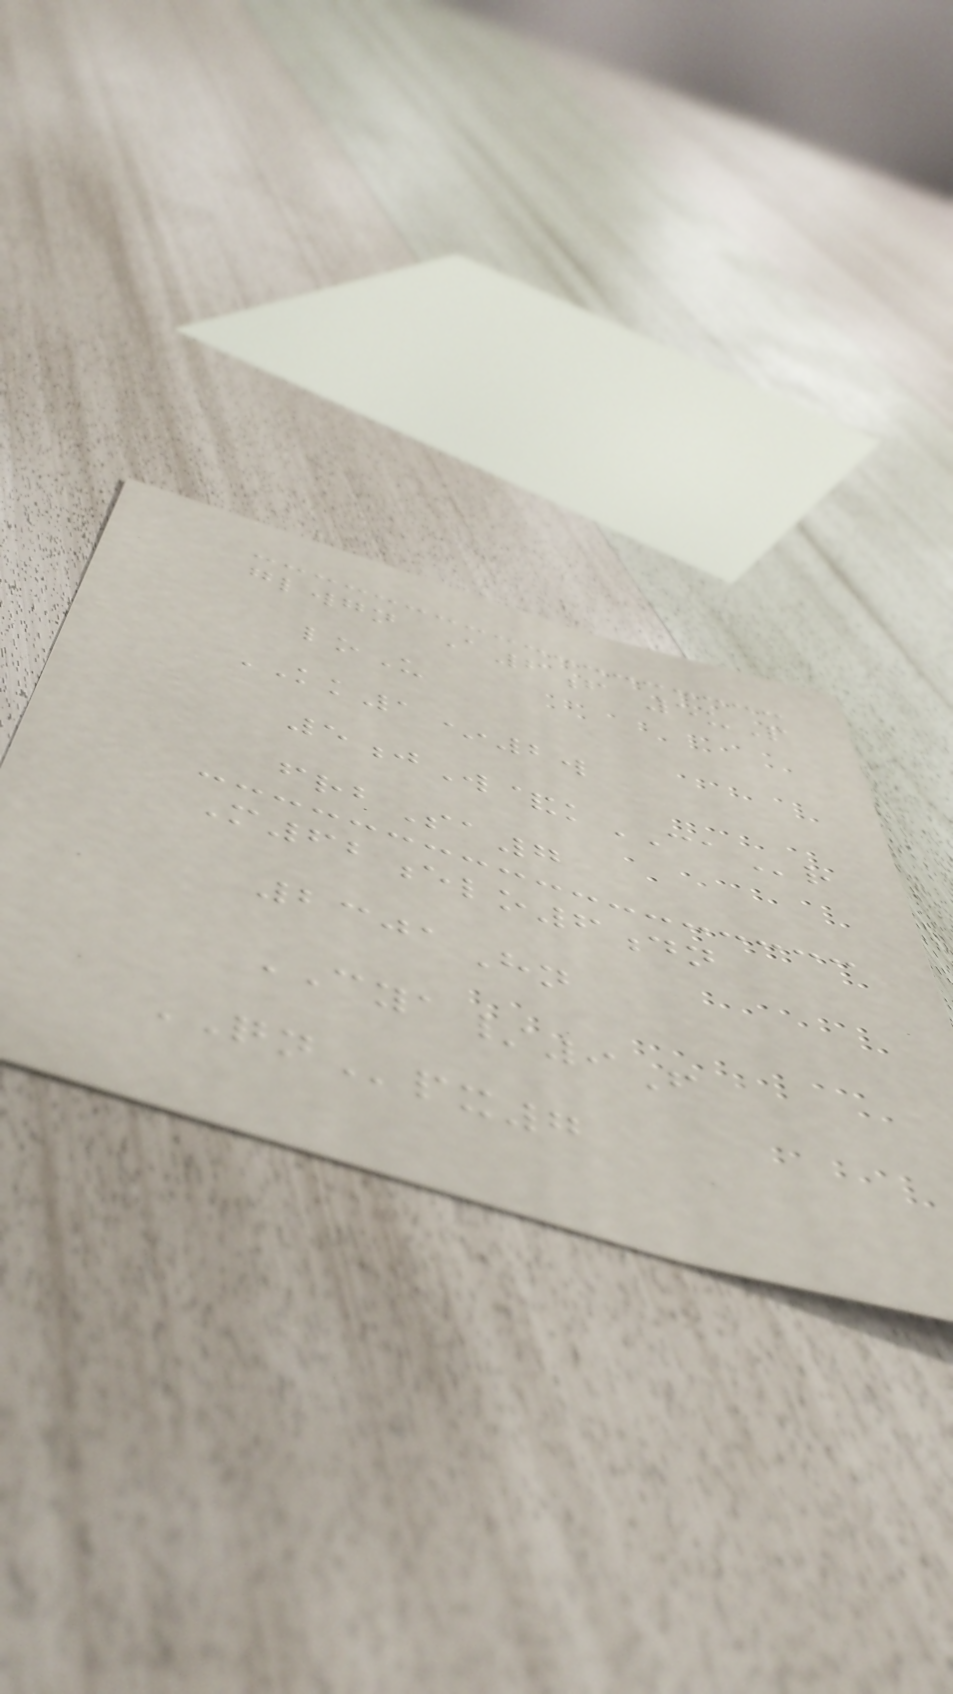glwgn A6f 5uP
loU
KK1*2w
5jW&kCAr
frbSa7
M62elo6dn
2301Hn
CYA/9F
QNpx7
